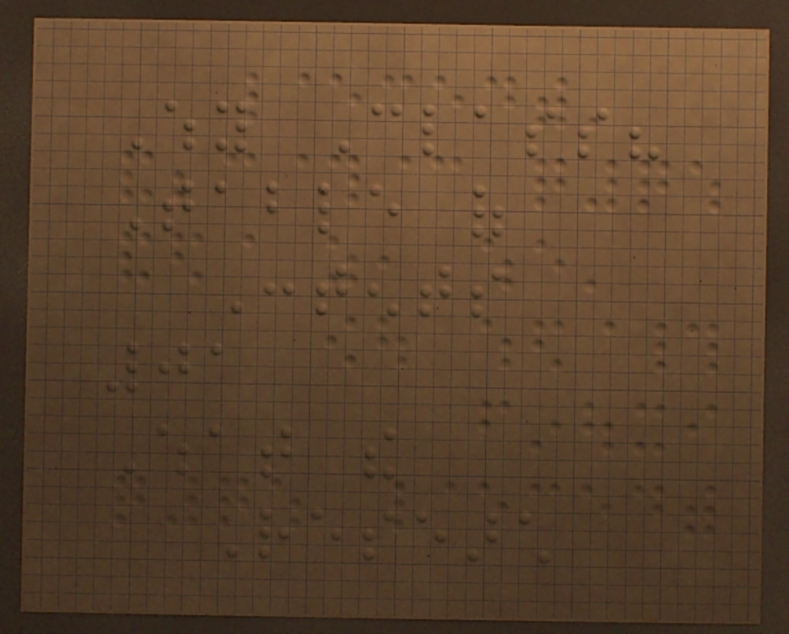Why Class?
Table of
Contents
01
What the
Research
